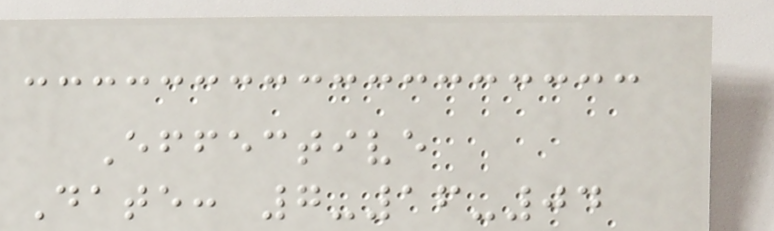Effective
Date: 7-16-04
